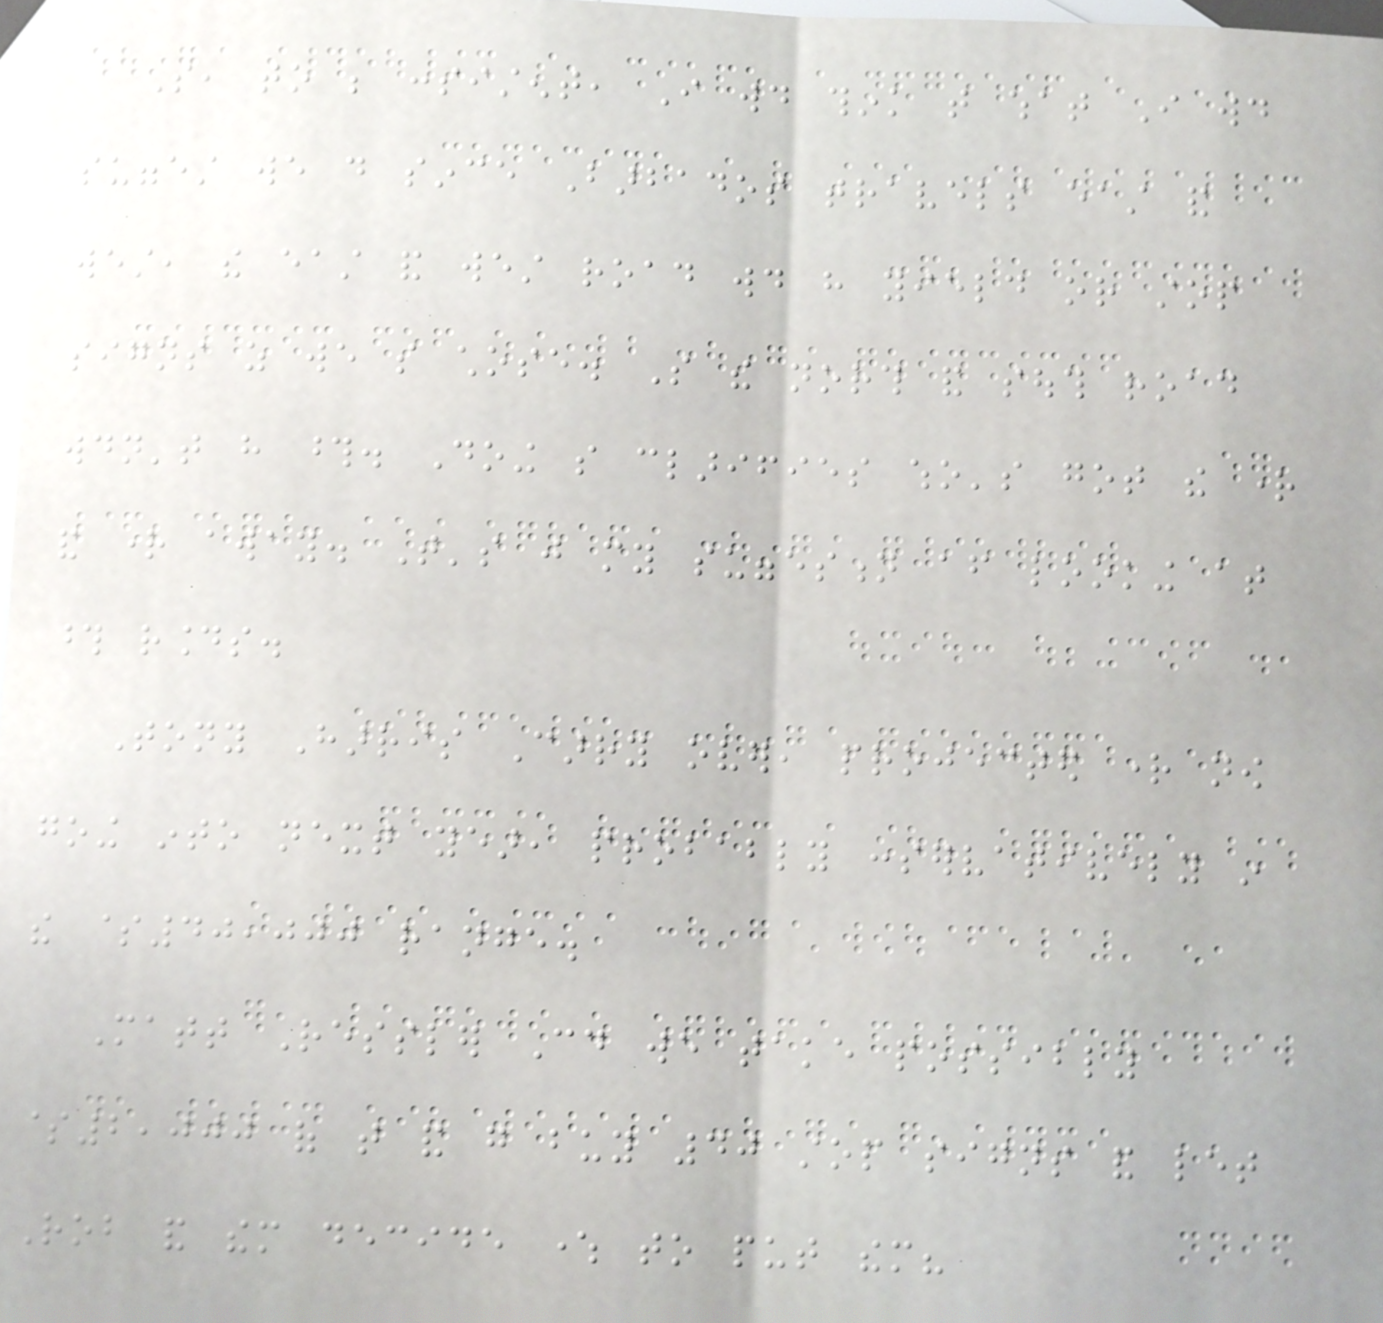So, to be consistent, I would think that what I would
suggest we do since Barbados travels east and
west, the east and west road would have yield or stop
signs as we so chose. So the north and south road
wouldn't have those. Doing so clarifies who's got the right
and right away. That's just my suggestion after looking at
those rounds.
Tony Harris Carry over, projected right now
going into next year, probably conservatively in
the $40,000 range.
Matt Ressler Could we take possibly
$2,000 of that and go buy 40 stop signs and let
Rob and them decide where to put them?
